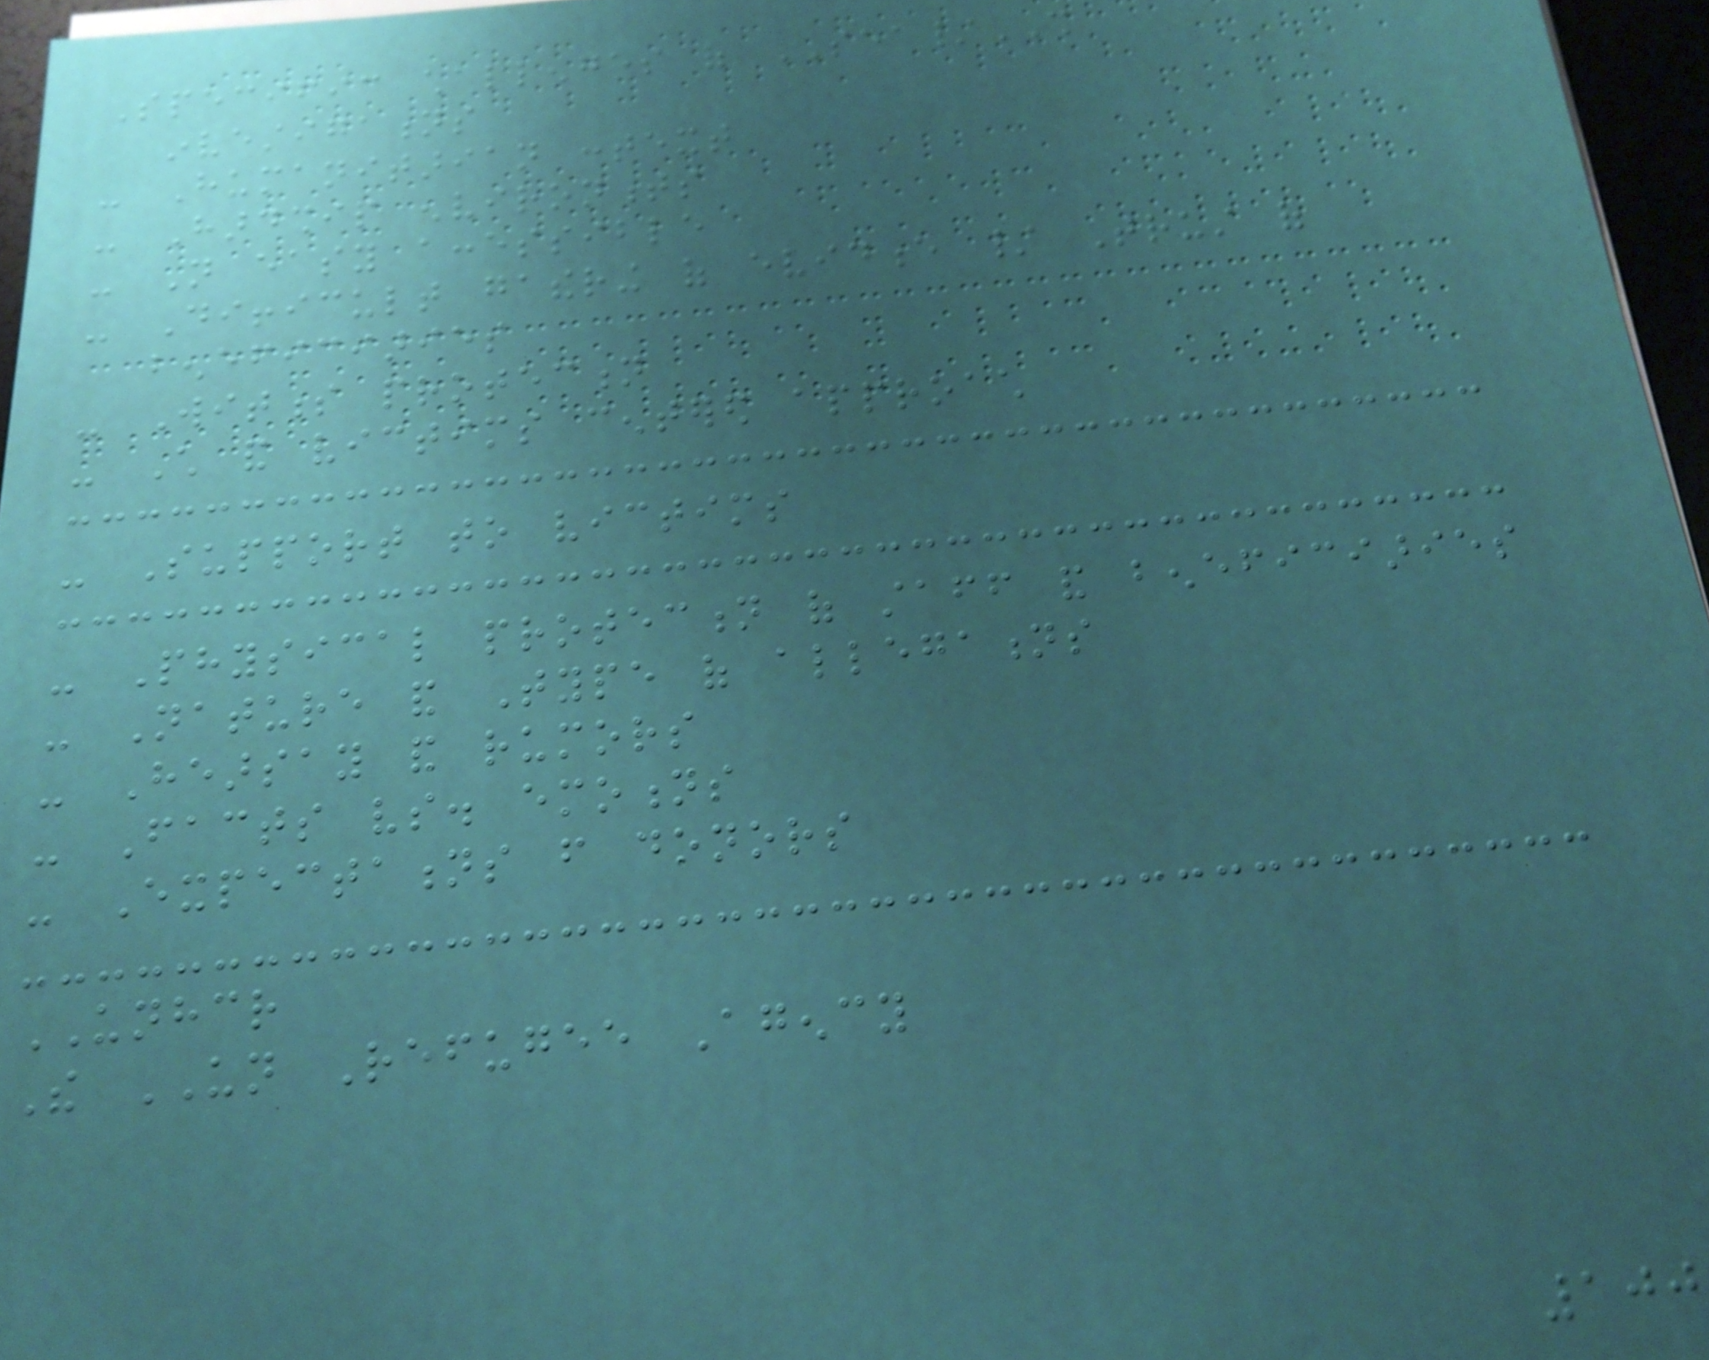Specific challenges of SEA/SH
investigations
- Humanitarian context
- Hardship environments
- Not easy accessible
- Difficult gathering of evidence / Trust of
beneficiaries
- Witness protection
- Child and victims centered approach
- Support to victims
- Physical protection of staff and beneficiaries
- Nature and Type of allegations
- Hearsay and rumors
- Facts vs. emotions
- Expectations from donors
UNHCR
The UN Refugee Agency
100
